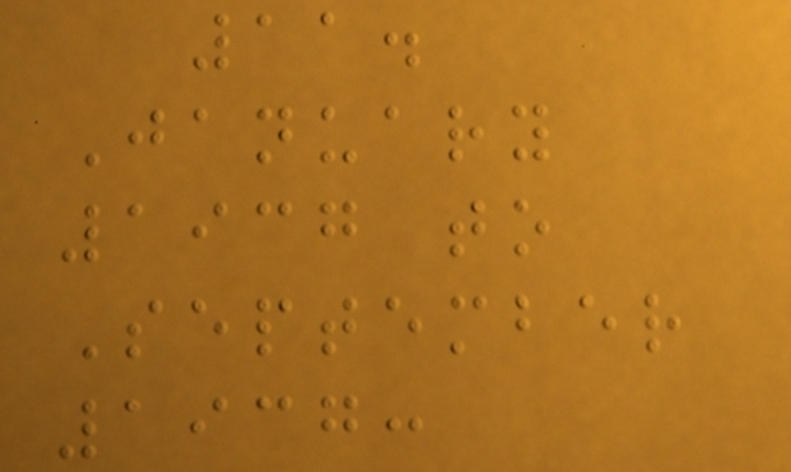11.
January
1937 to
September
1937:
